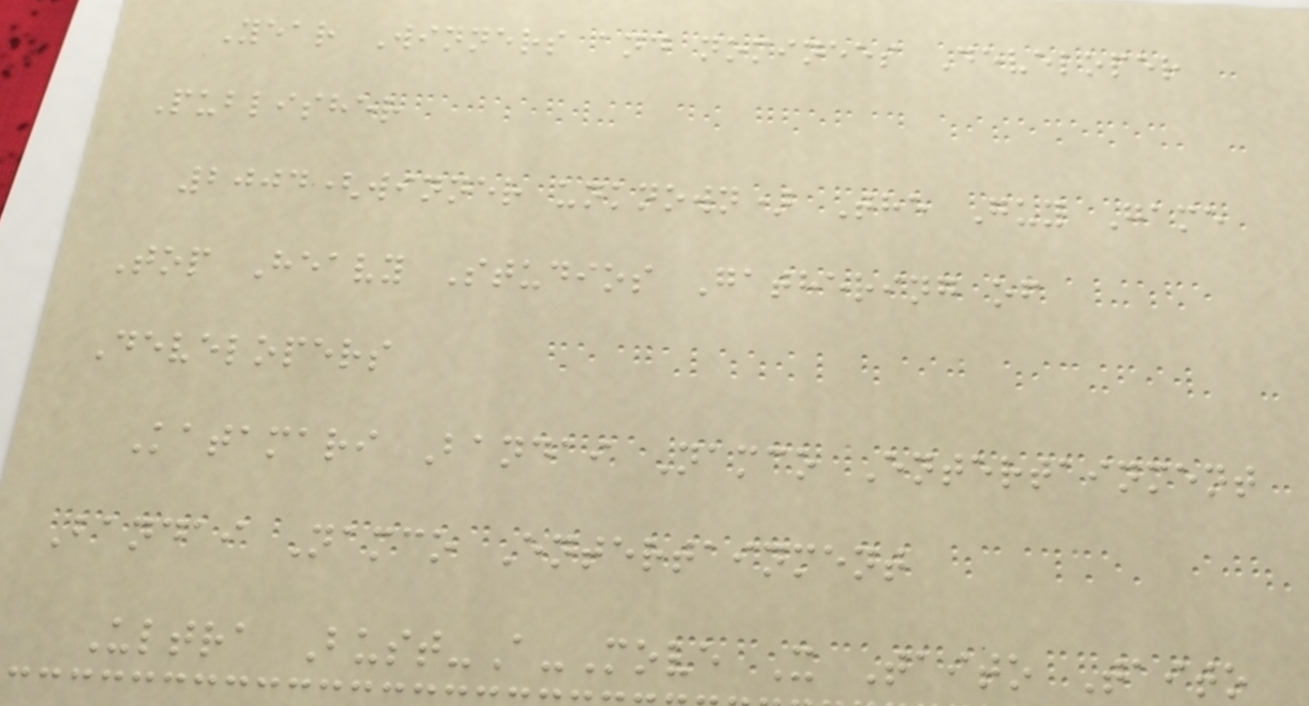Year Winners and nominees Developer
Publisher
2004(winner unknown) The Guy Game
Top Heavy Studios Gathering of
Developers
Katamari Bandai Namco Entertainment
Bandai Namco Entertainment
Ultra Bust-A-Move X Taito Taito
